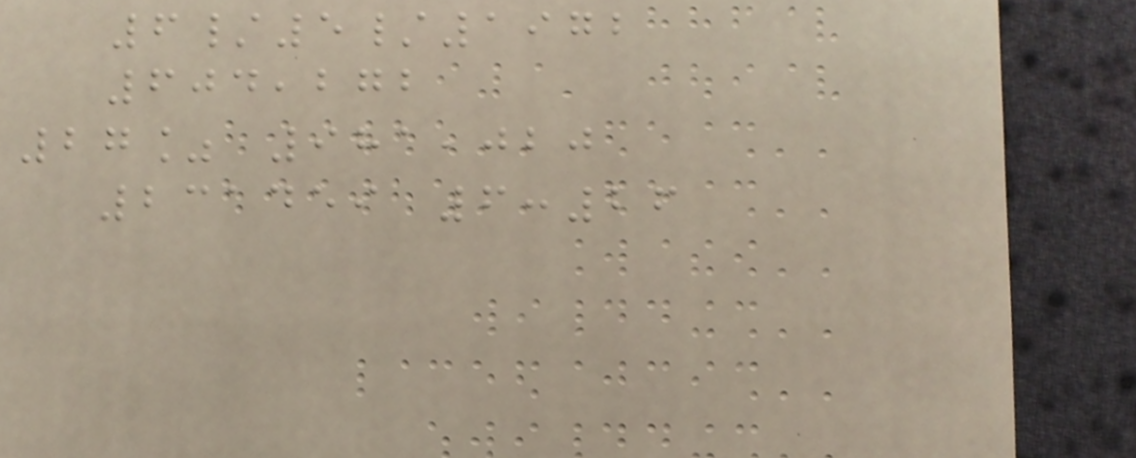6/5/1972
604,272
27% 981,020
231459 6:26
